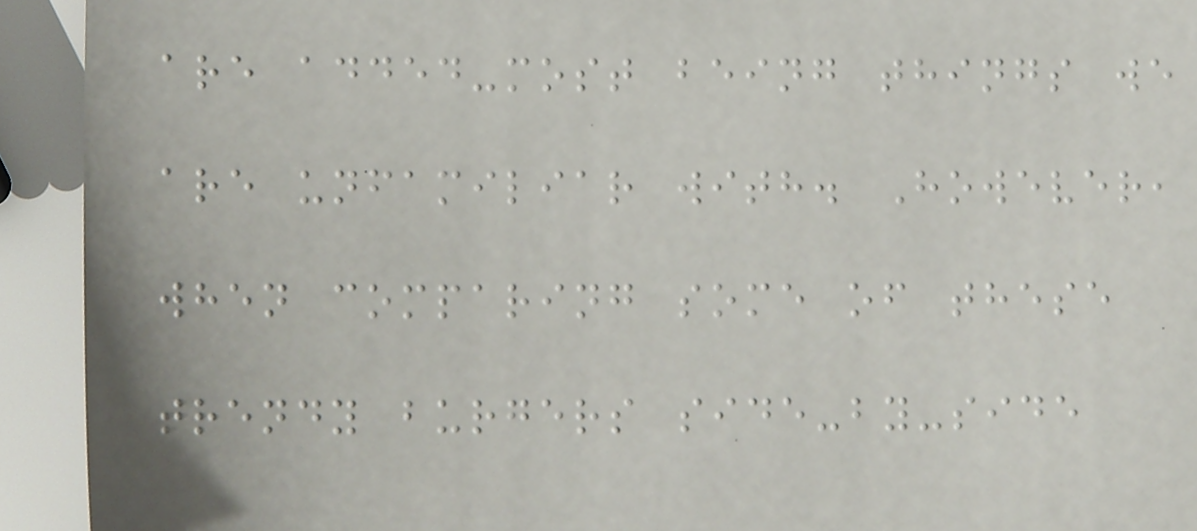are added-most being things we
are unfamiliar with. However,
when comparing some of these
trendy burgers side-by-side
